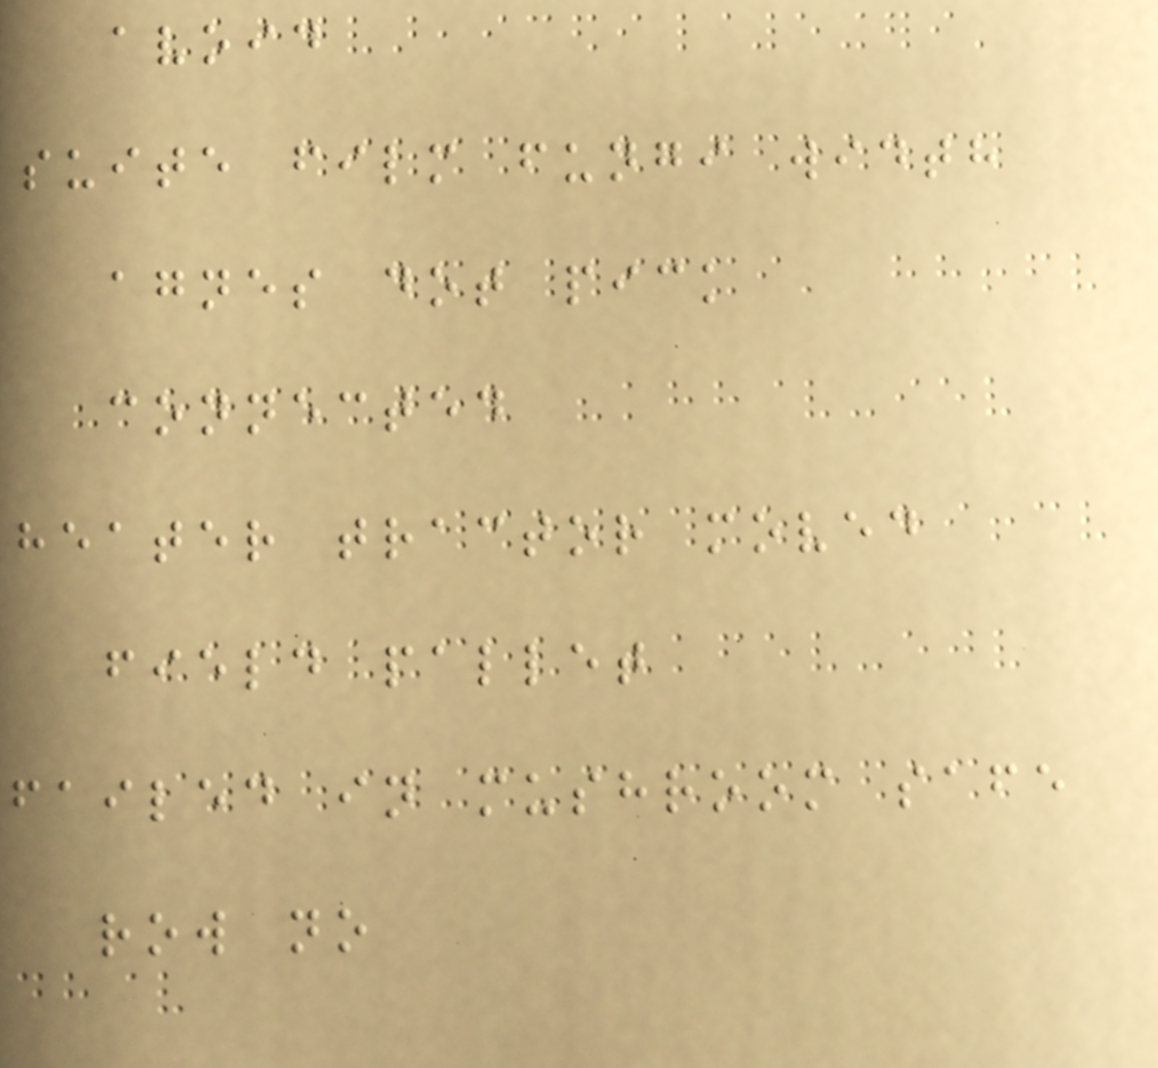avoid
suite film fungi width
agnes dot pick
connected
heater tractor moved
field pallet
failed in mushroom safe
row no
